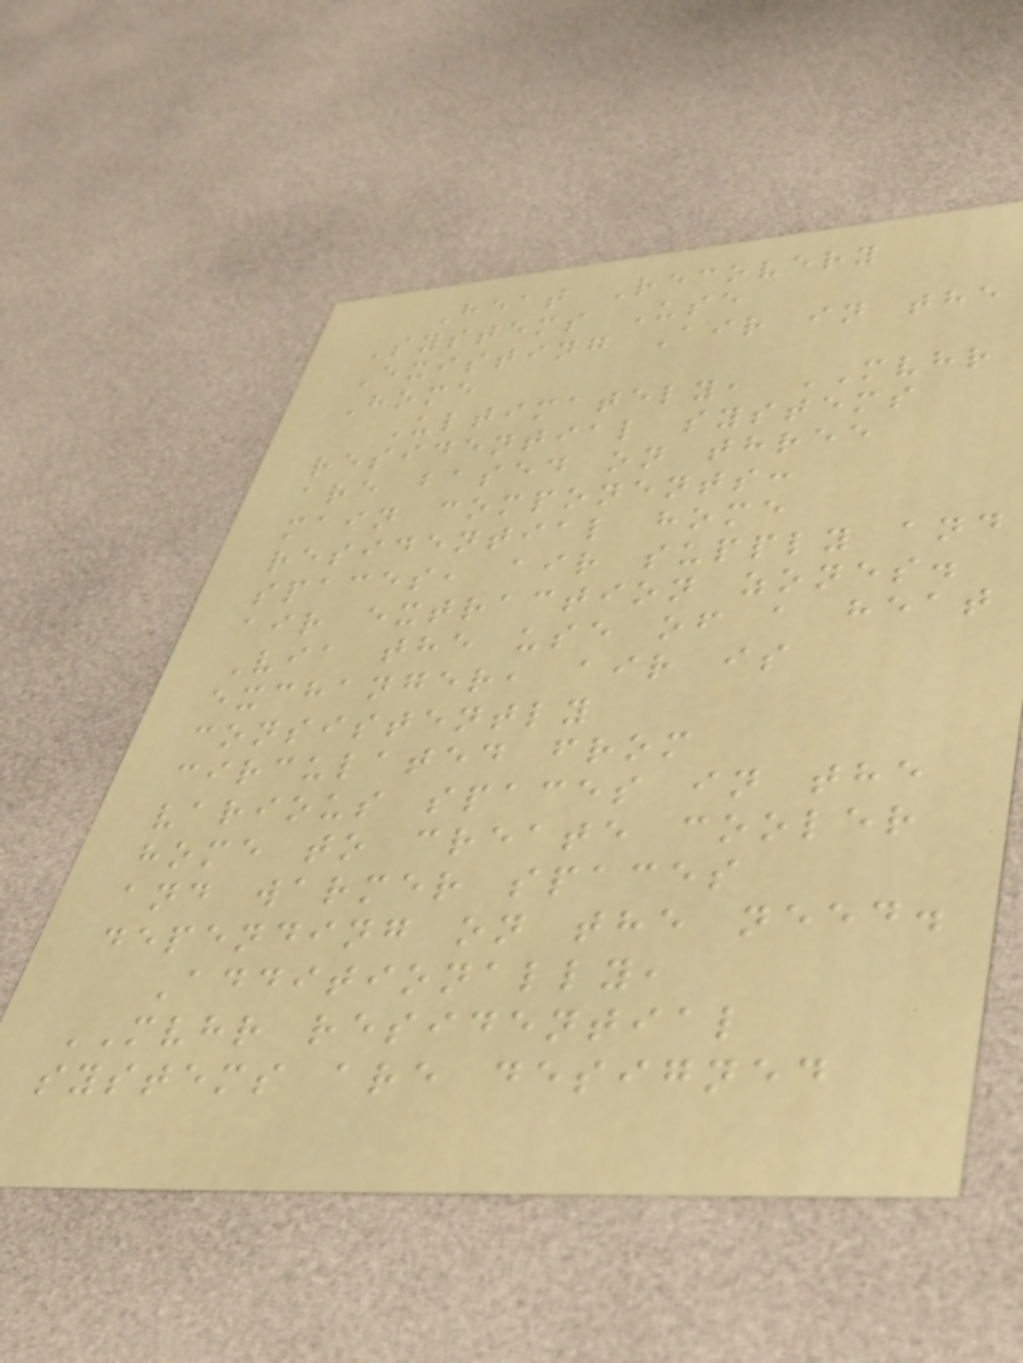Heat Recovery
Systems Use
Existing Air in the
Home
Ultimately, MVHR
residential systems
are based on three
main components:
residential home
spaces, air supply and
air extraction zones.
Via the use of a heat
exchanger, air is
consistently
circulated from
various spaces in the
home to create cooler
and warmer spaces
depending on the need.
Additionally,
MVHR residential
systems are designed
